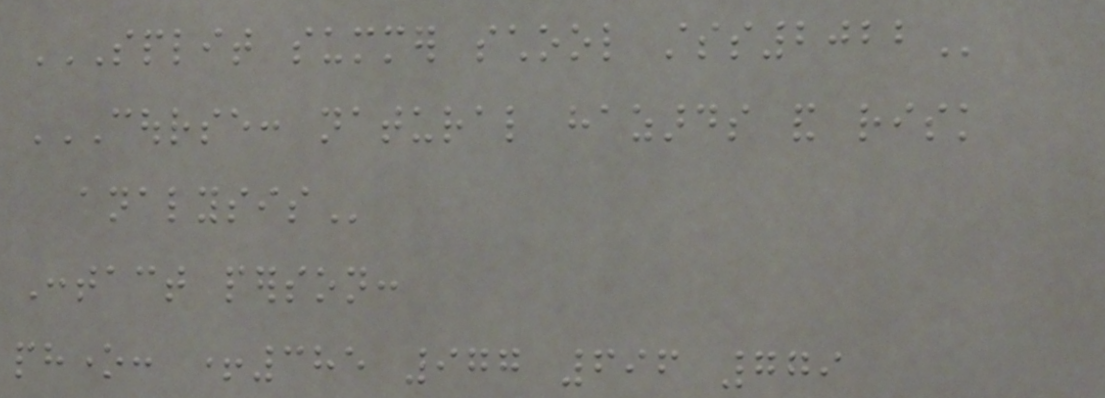SPLIT SUMMER SCHOOL STSS2022
COURSE: NATURAL HAZARDS AND RISK
ANALYSIS
Contact person:
phone: +385 977 696 779
